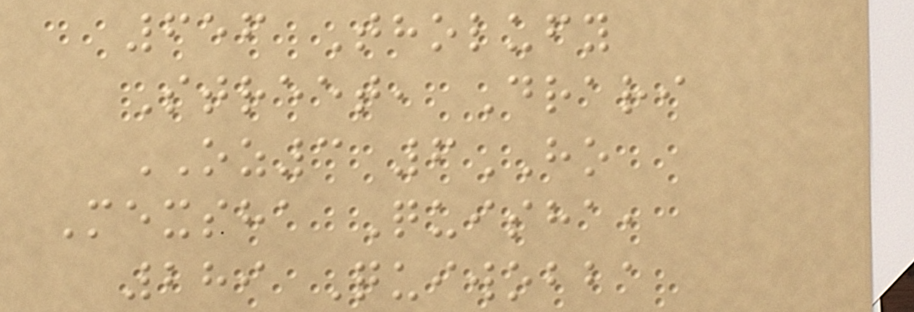656 Tholufy
Street, Drari
OZ3 6HO
Mexsha Quisha,
289 Quiwobba
